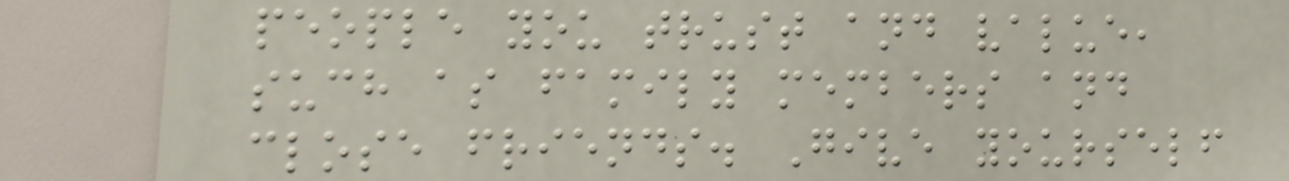people you trust and value,
such as family members and
close friends. Give yourself
